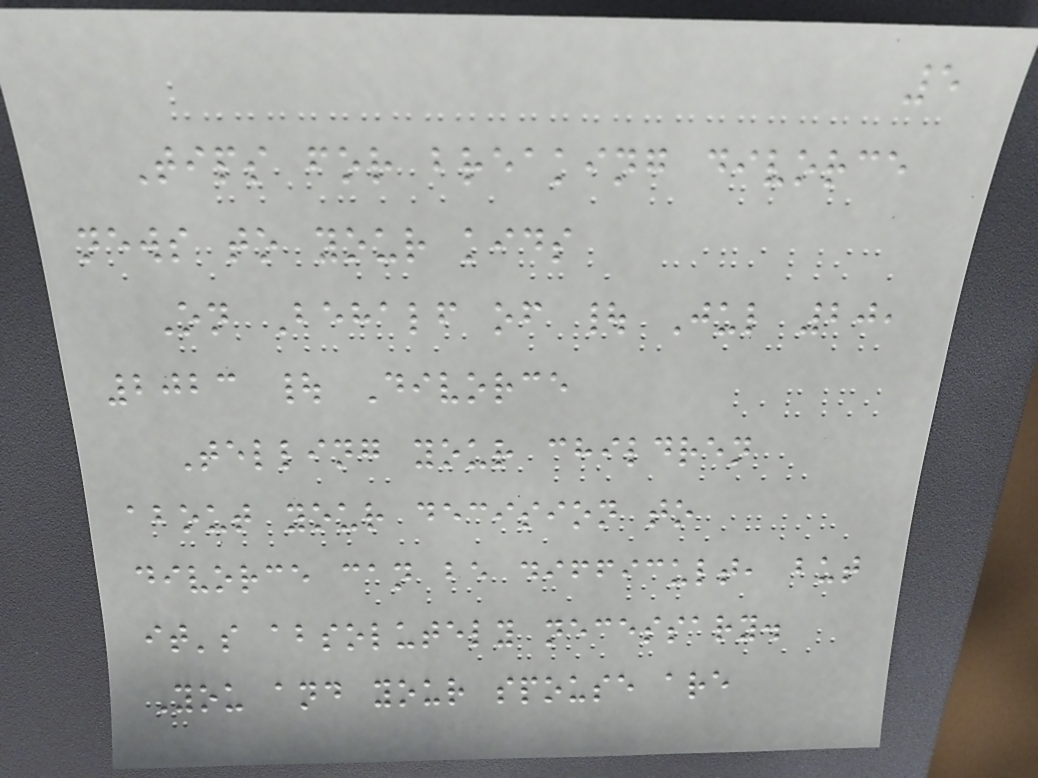5
Tips for breaking divorce
news to your kids
On Behalf of | Jul 20,
2023 | Divorce
Telling your children
about your decision to
divorce can be difficult, but
it's absolutely necessary.
You and your spouse are
